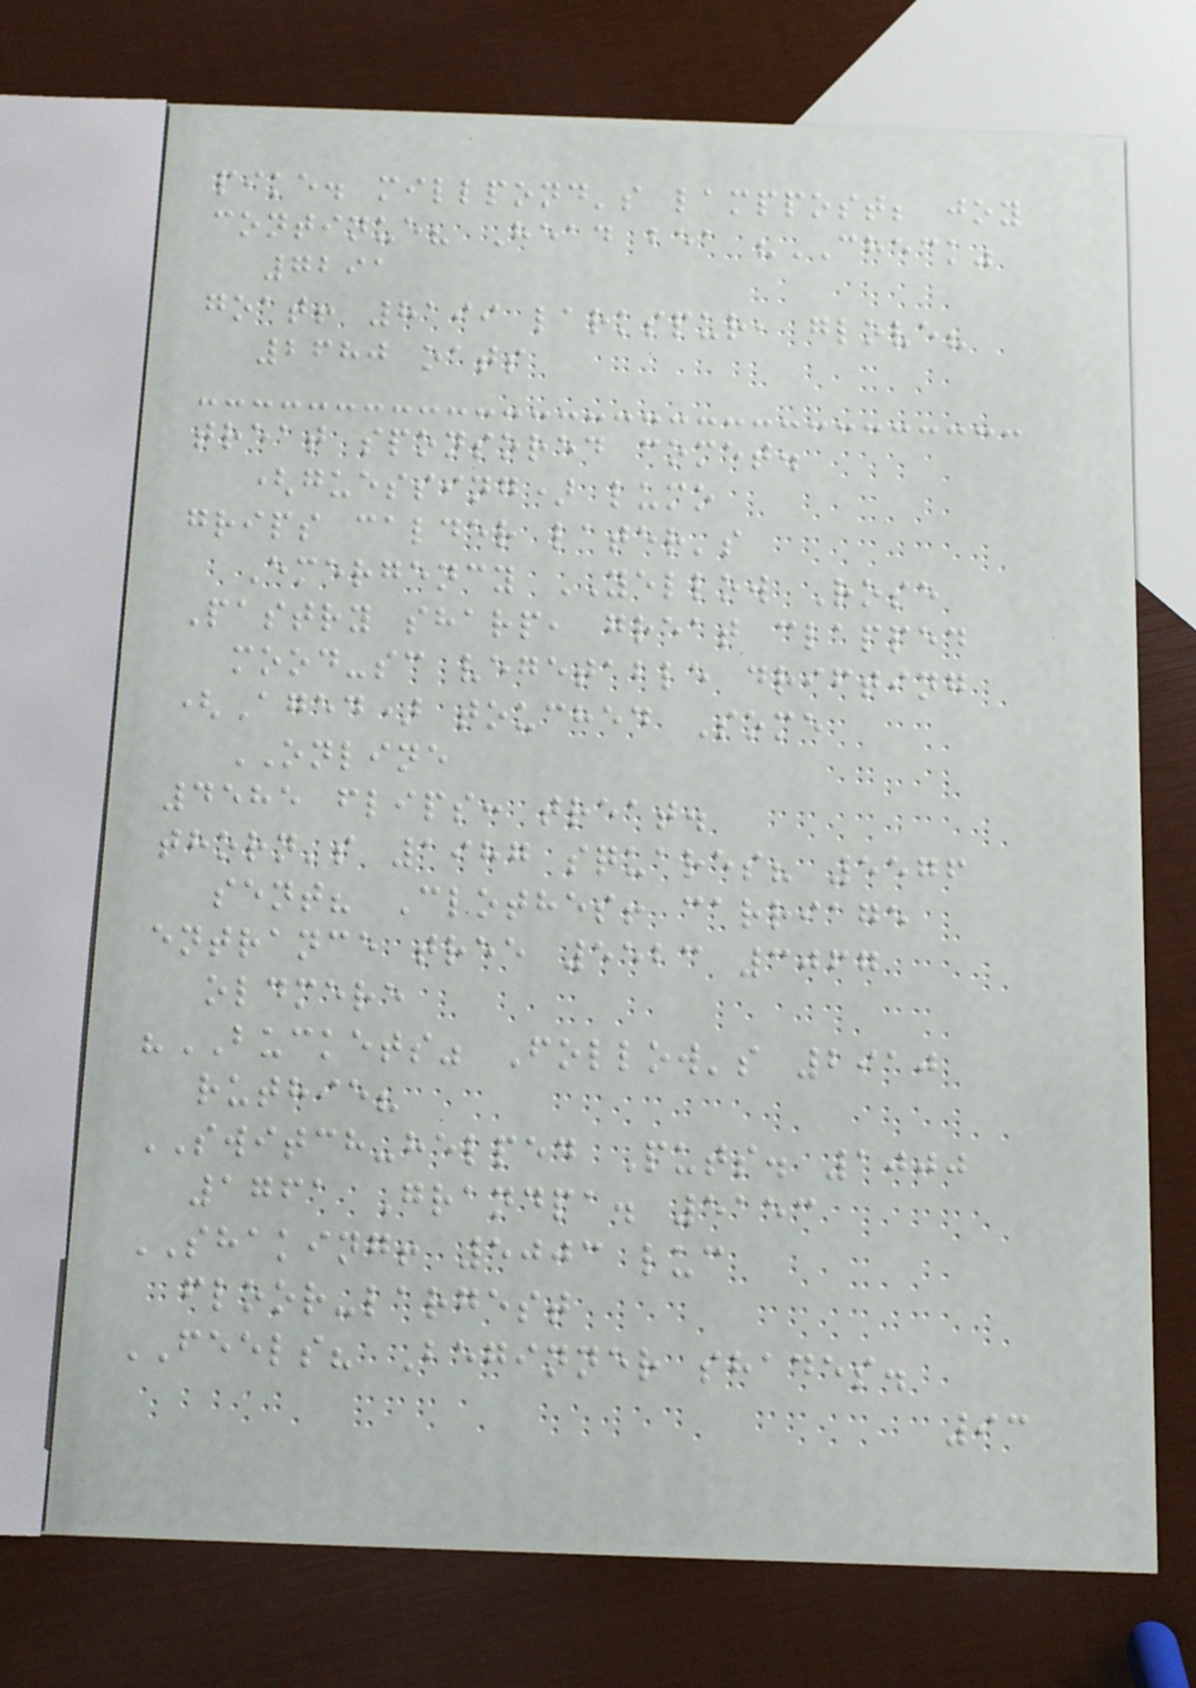pike. millpond's lamppost; joy
continue? Head bea "CHECK"
7291
goat! 8199 larkspur, glove?
2680 oats
treat sponsored comet.
(guessing) lumo
grips calder later's
Emergency YELLOW Rose
Pastry sharp, great clapped
mood-sc vegetable drifting
(Aged) touched Some
ONLINE
4585 flips: treat.
thorn's 1987 squares? 5576
sent? Clothes! carriage
entrance tree 5523 3067
oldmere
"BUCKETS" Follow's 2910
ruthie?
SWITCH-helped Puts. 1000
1761 Grandpa. 5153
SHAKING! 5003 luc
floor-largest
FEELS? Beginner shades.
93
